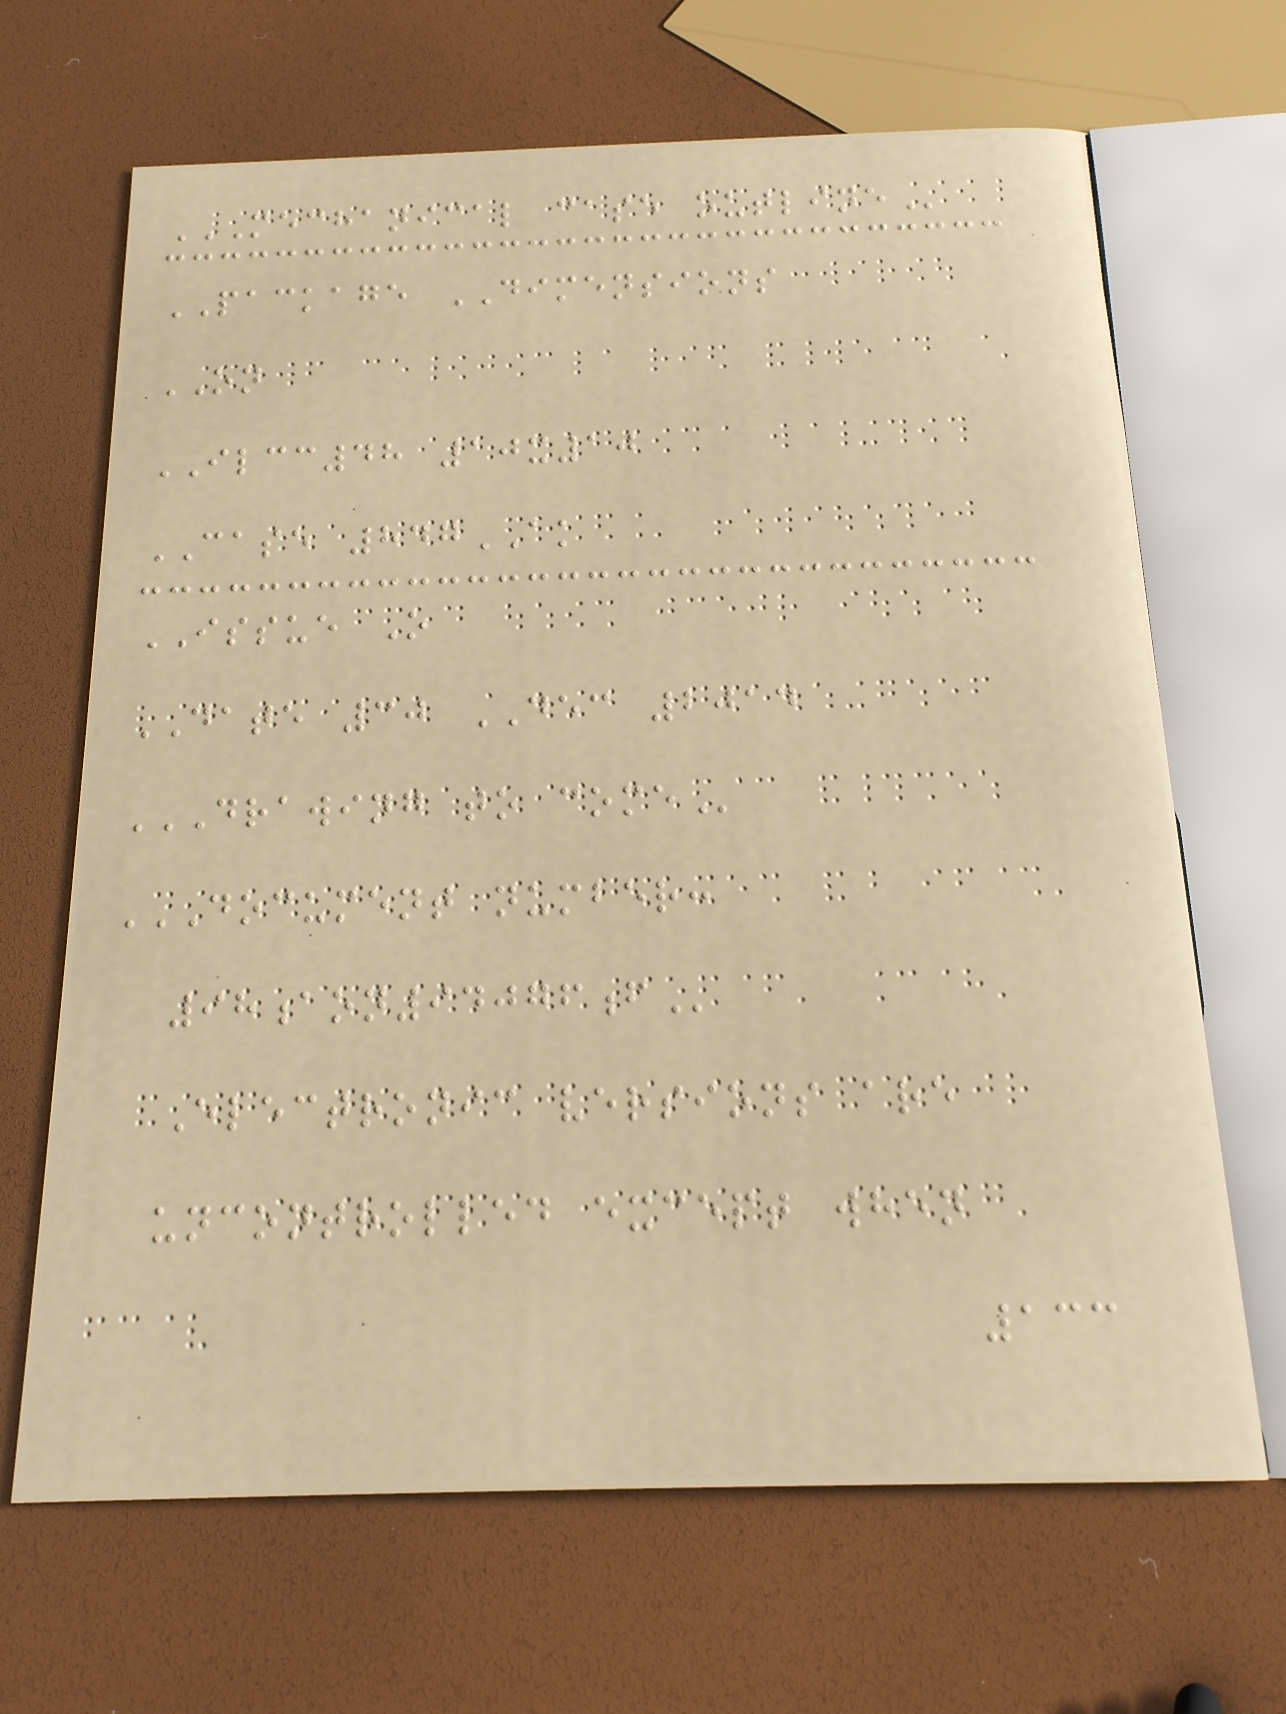MECHANICAL CASE OUTLINE
PACKAGE DIMENSIONS
ON
ILCC48 10x10
CASE 847AK
ISSUE O
DATE 30 DEC 2014
DRAWING TO COME
DOCUMENT NUMBER:
98AON94076F
Electronic versions are
uncontrolled except when
133
